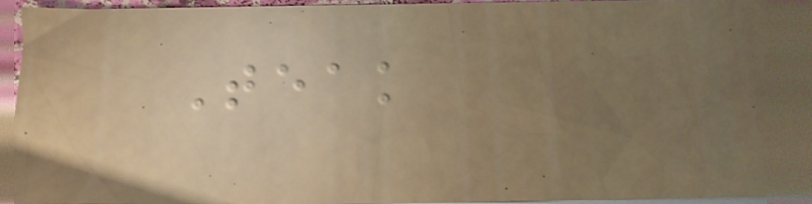Teak
